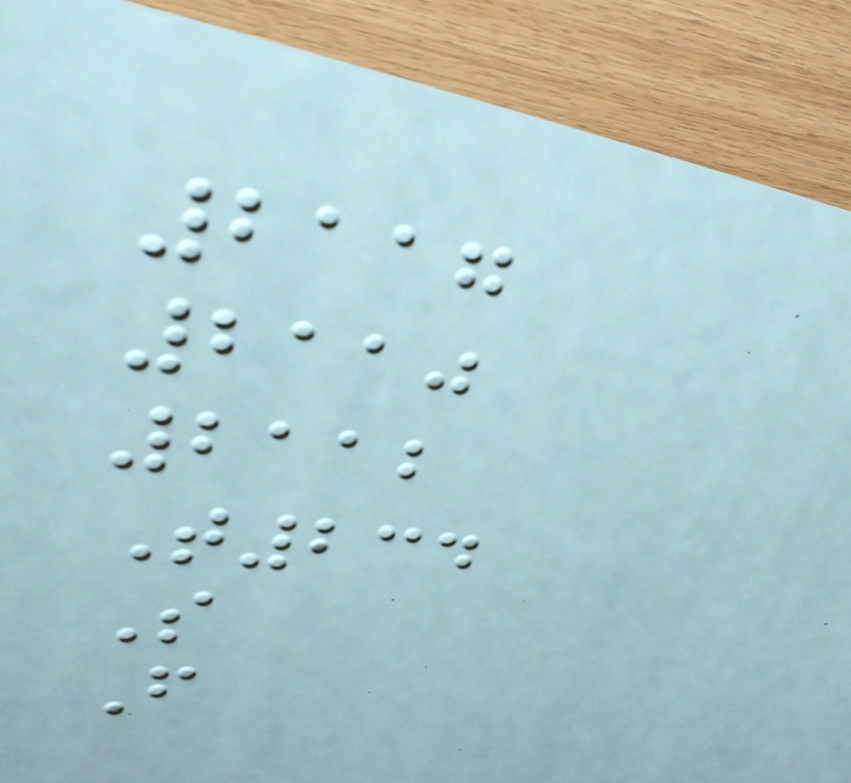2117
2110
2112
T234
S
F
